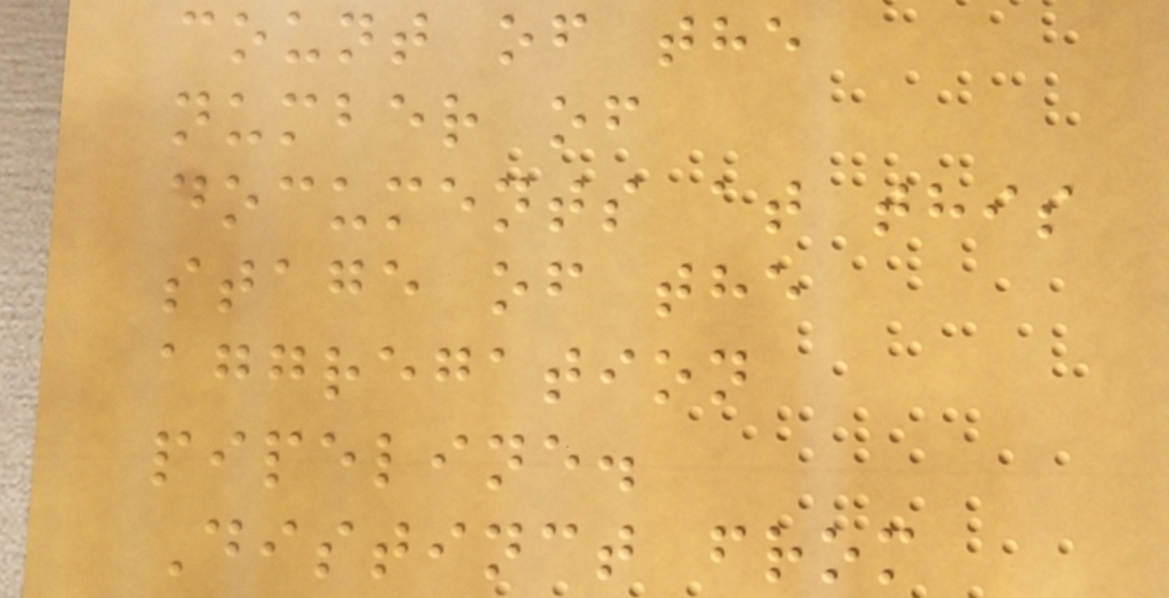count of the
number of
documents at this
stage of the
aggregation
pipeline.
Distinct from
